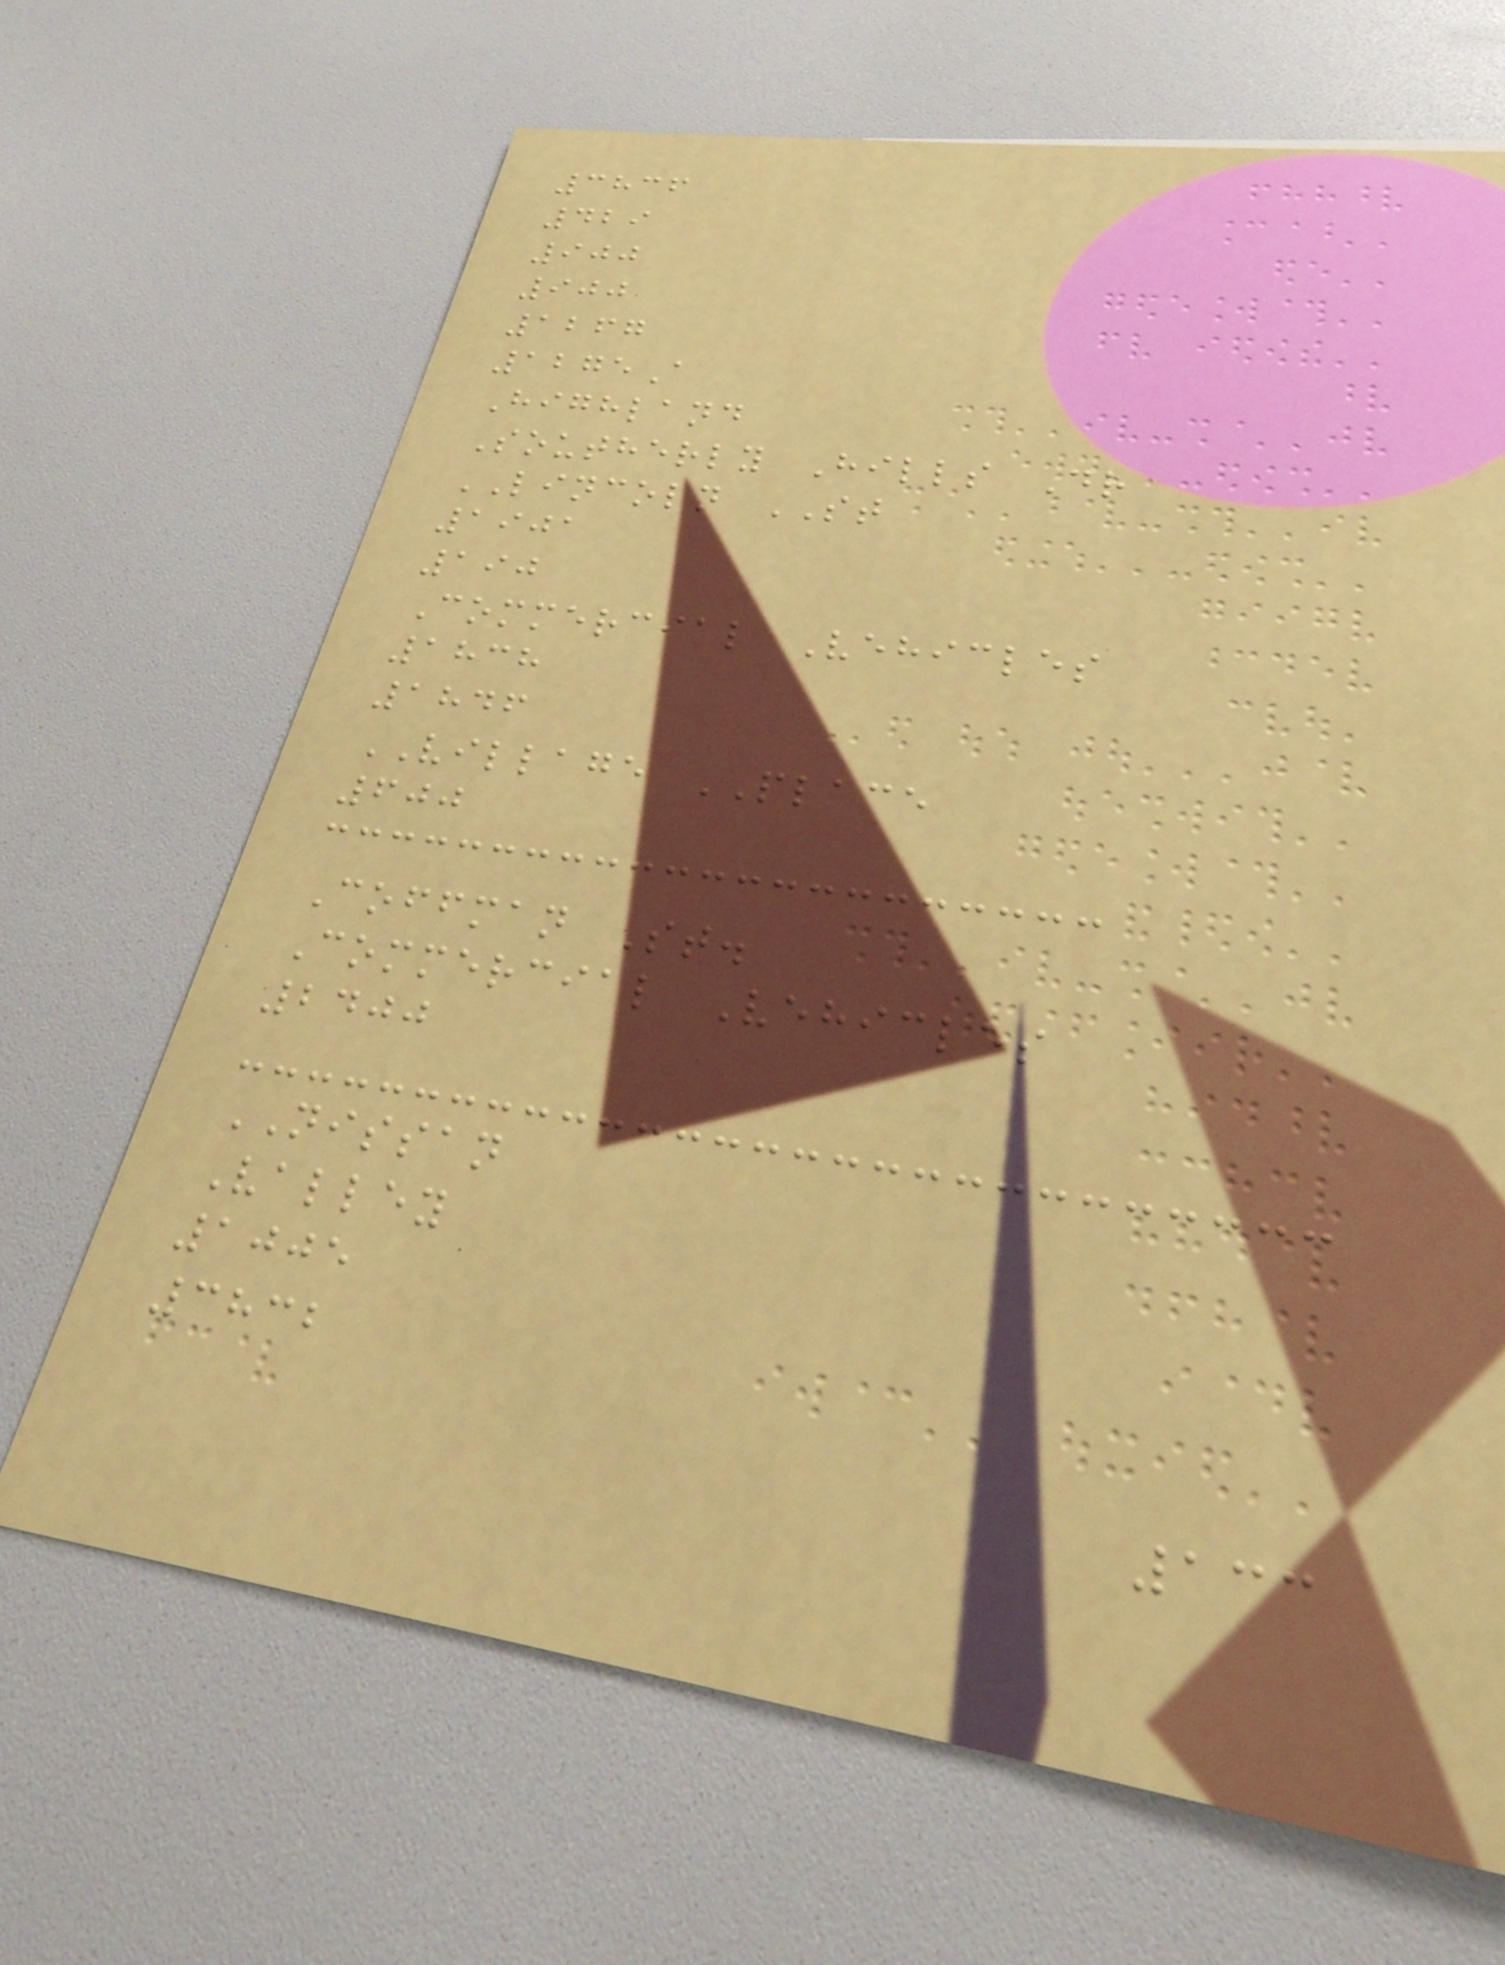3836
429
900
900
1267
1275A
Highland
Southerly Hills Dr
LINCOLN ST
1901
190
Commercial Vehicles
1838
1846
VILLAGE PLACE
600
Coffman St.
Commercial Vehicles
2400
NISSAN
Valley
1005
3832
133
